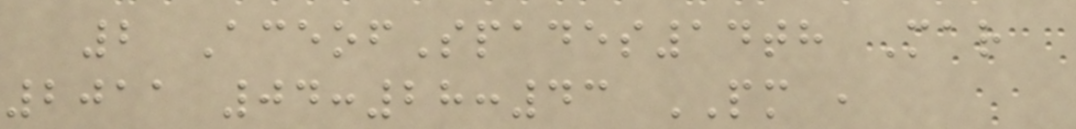2 AceofSpades14th Mar
2011 04:28:43 PM ,
